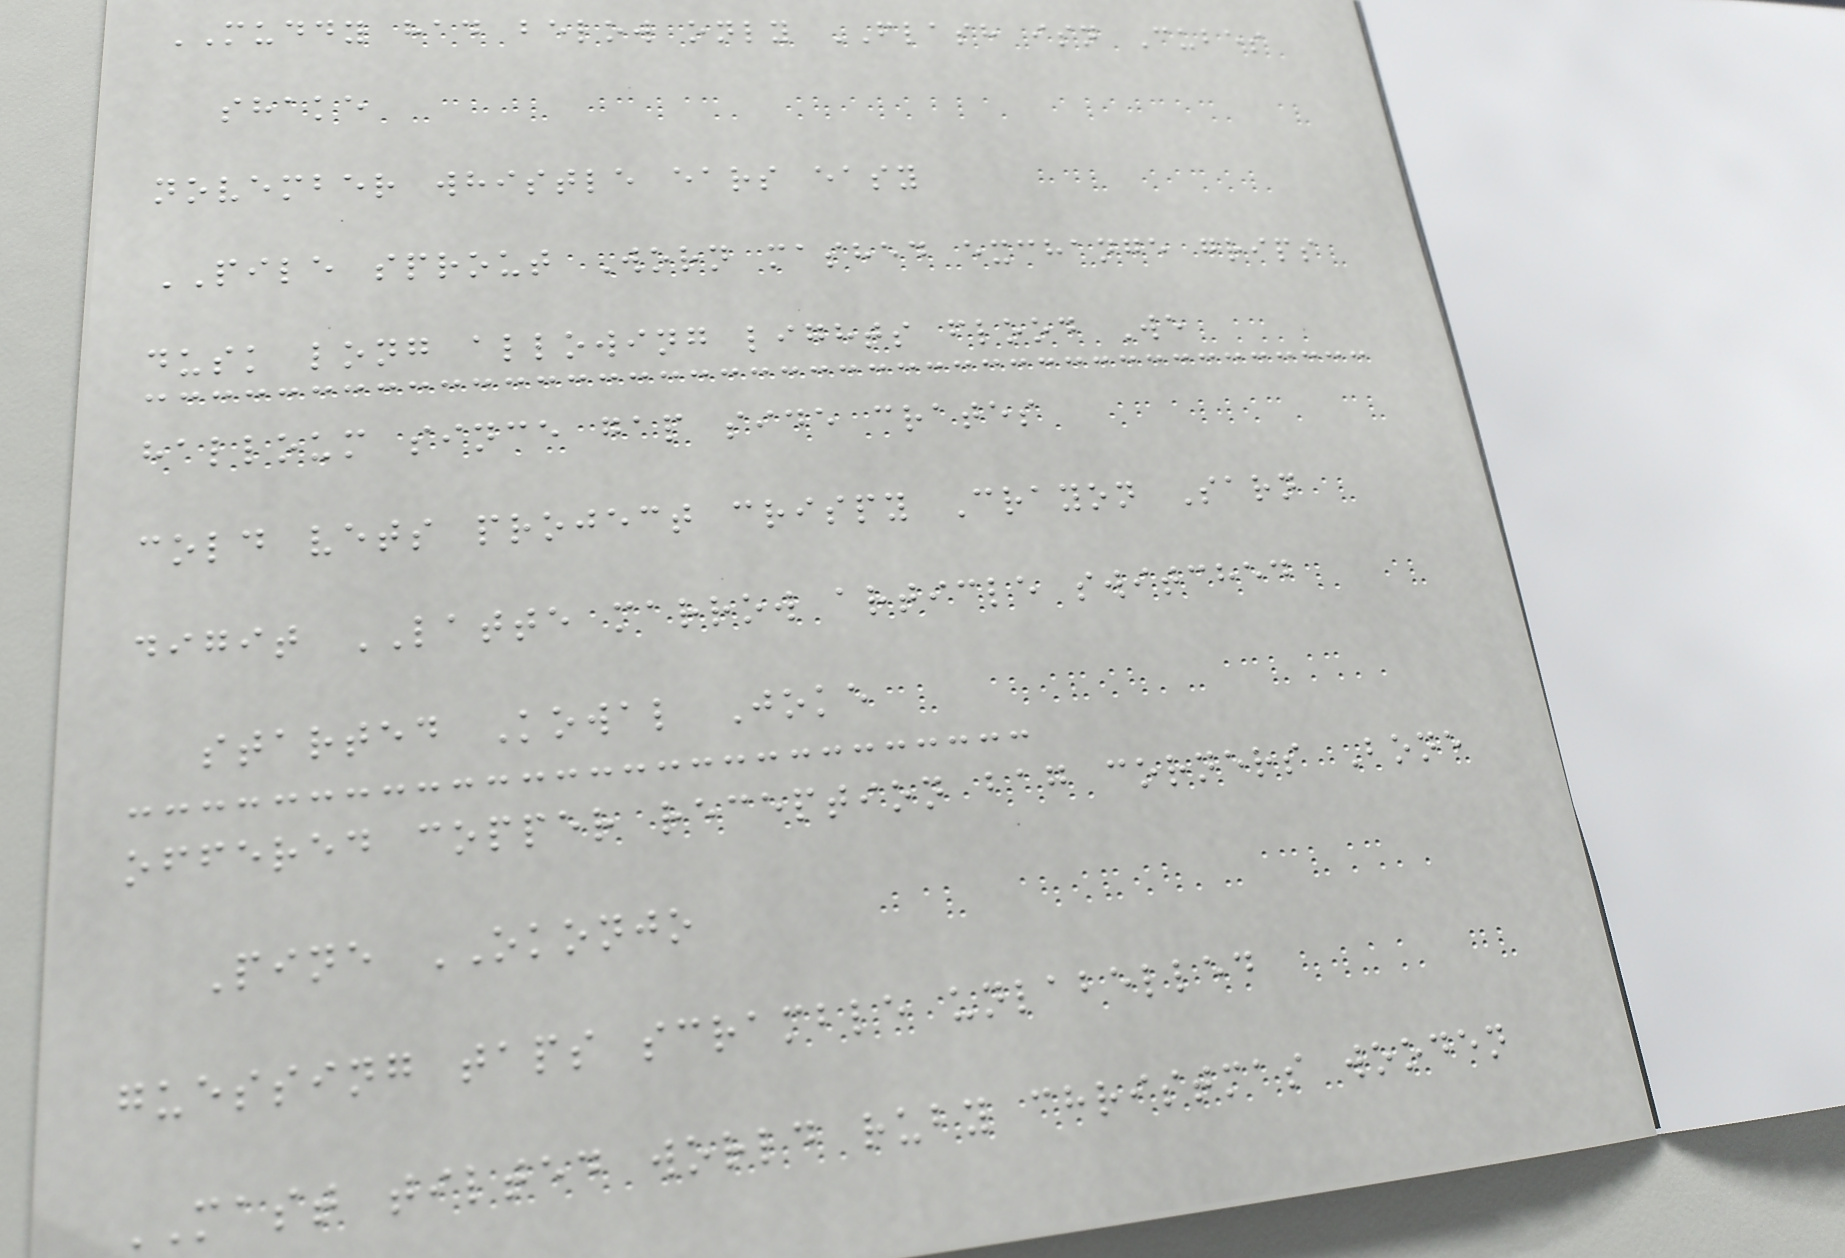MUDDY had below only FLASH isn Cubes
shake
november whistle ears easy
PILE sprout Worn mashed exchange grips
dusk long allowing lights flood We
halloum since gap side crates
cold vets project crispy Crayon Sarn
digit LATTE marrow article switched
started Kowal Joke
offered copper reception bag corners Bone
Pine OKONJO
guessing taps scramble unlabelled
MAST tilted world ruby christmas wooden
